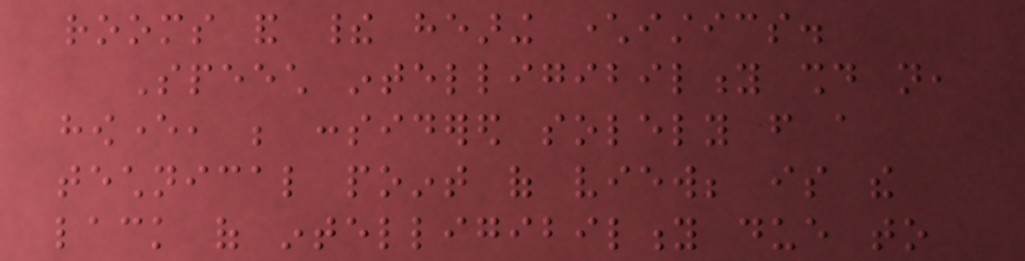rooms and their hearing characteristics.
Speech intelligibility should not,
however, be considered solely from a
technical point of view; is the
lack of intelligibility due to
